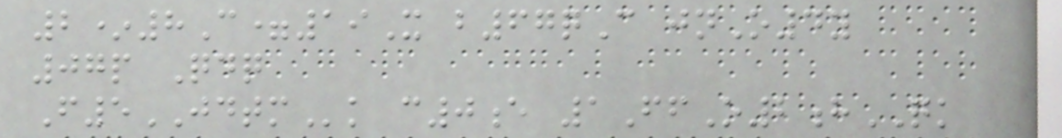2*8C=19X b67qC jnO4y
07p Qdq
F5JDTMk c0e 1FfO2hQK
